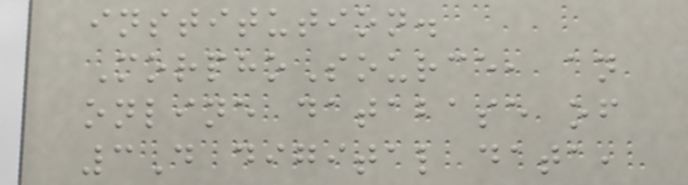institution.
MorphoSource, an
online database of
3D digital data,
